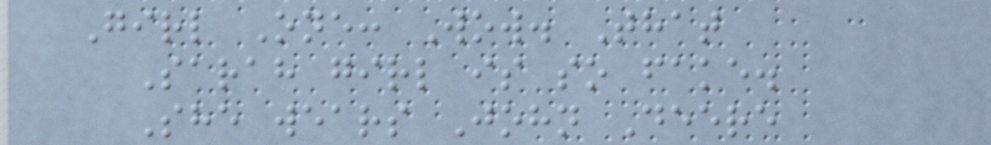Girl One: Wow. That
Sarah girl is so fake.
She wears John Deere
